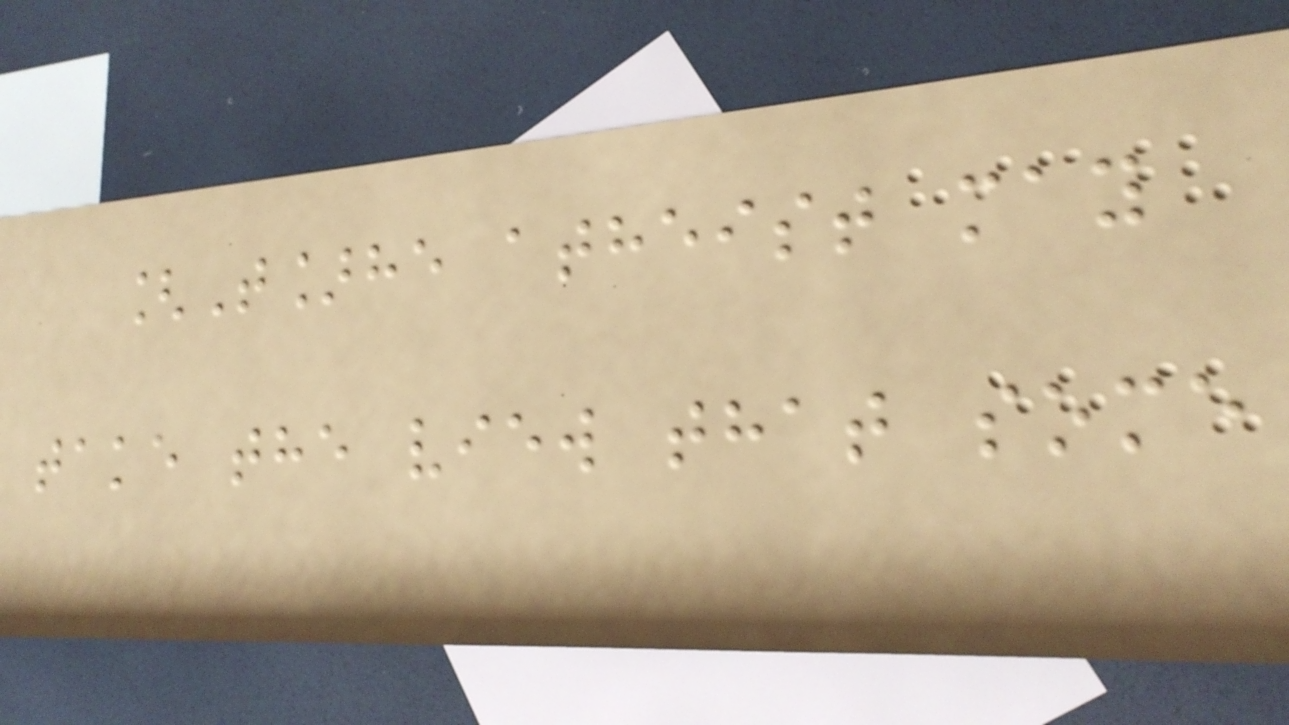[T]he atheist may
take the view that some
